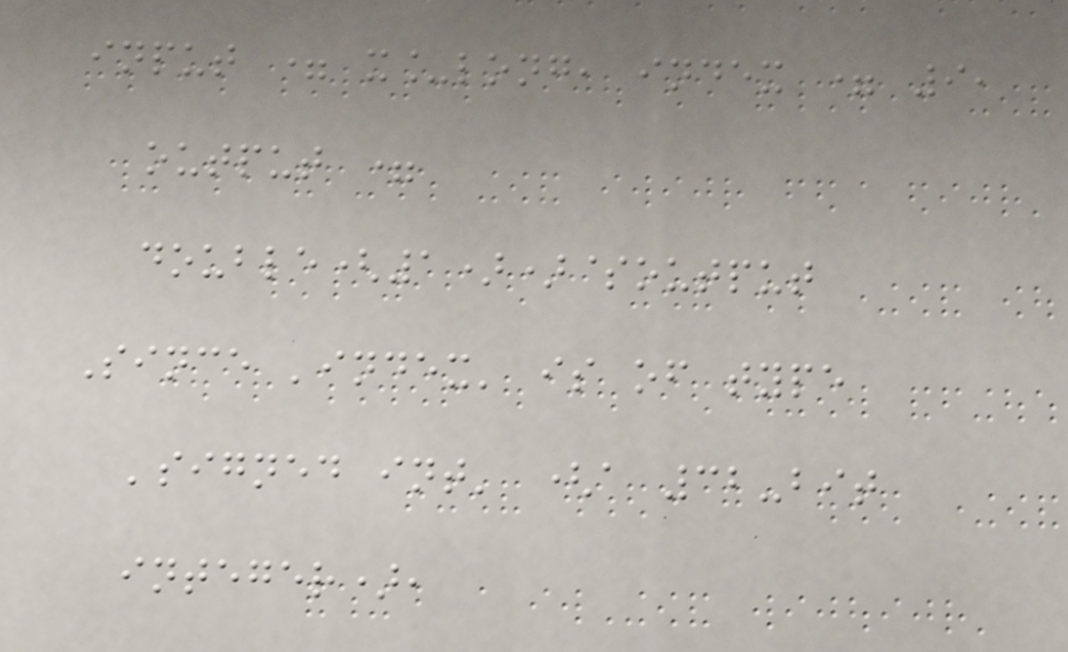input = x_long, index = 9,
output =
double(1))$output
Since 'index' is of type
'signed int' (a 32-bit
integer),
